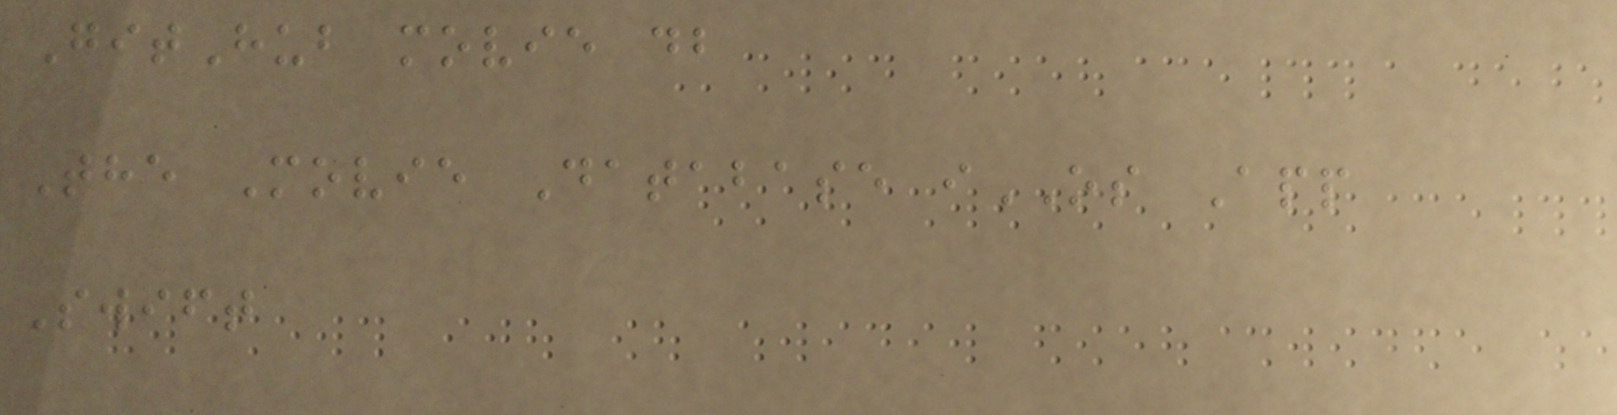GitHub movie db
The Movie Database iOS App
Swift
